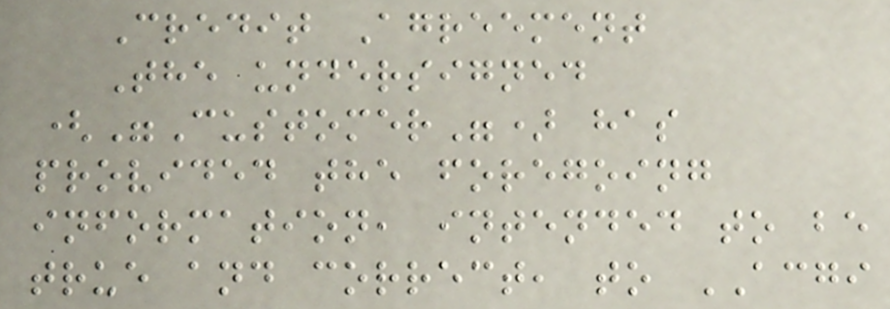Credit Agreement
The undersigned
("Customer") has
provided the foregoing
information, intended to be
true and correct, to ACGI
